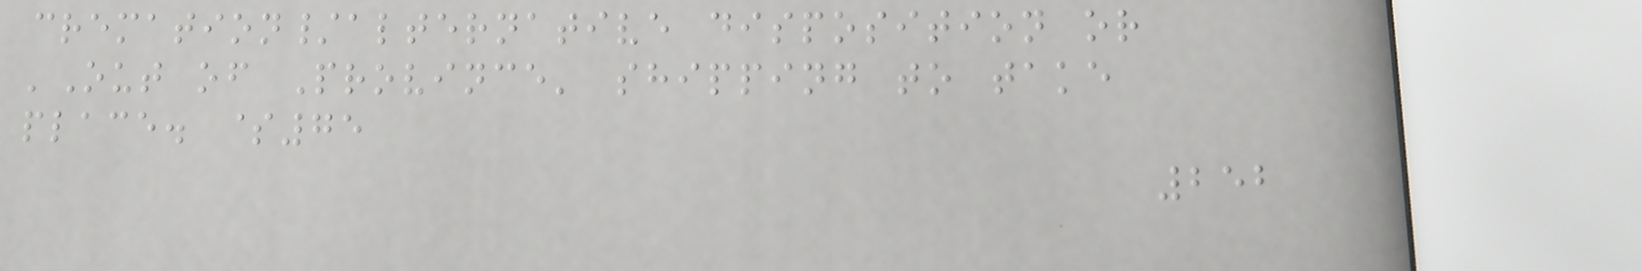cremation/alternative disposition or
'Out of Province' shipping to take
place. $75
252
